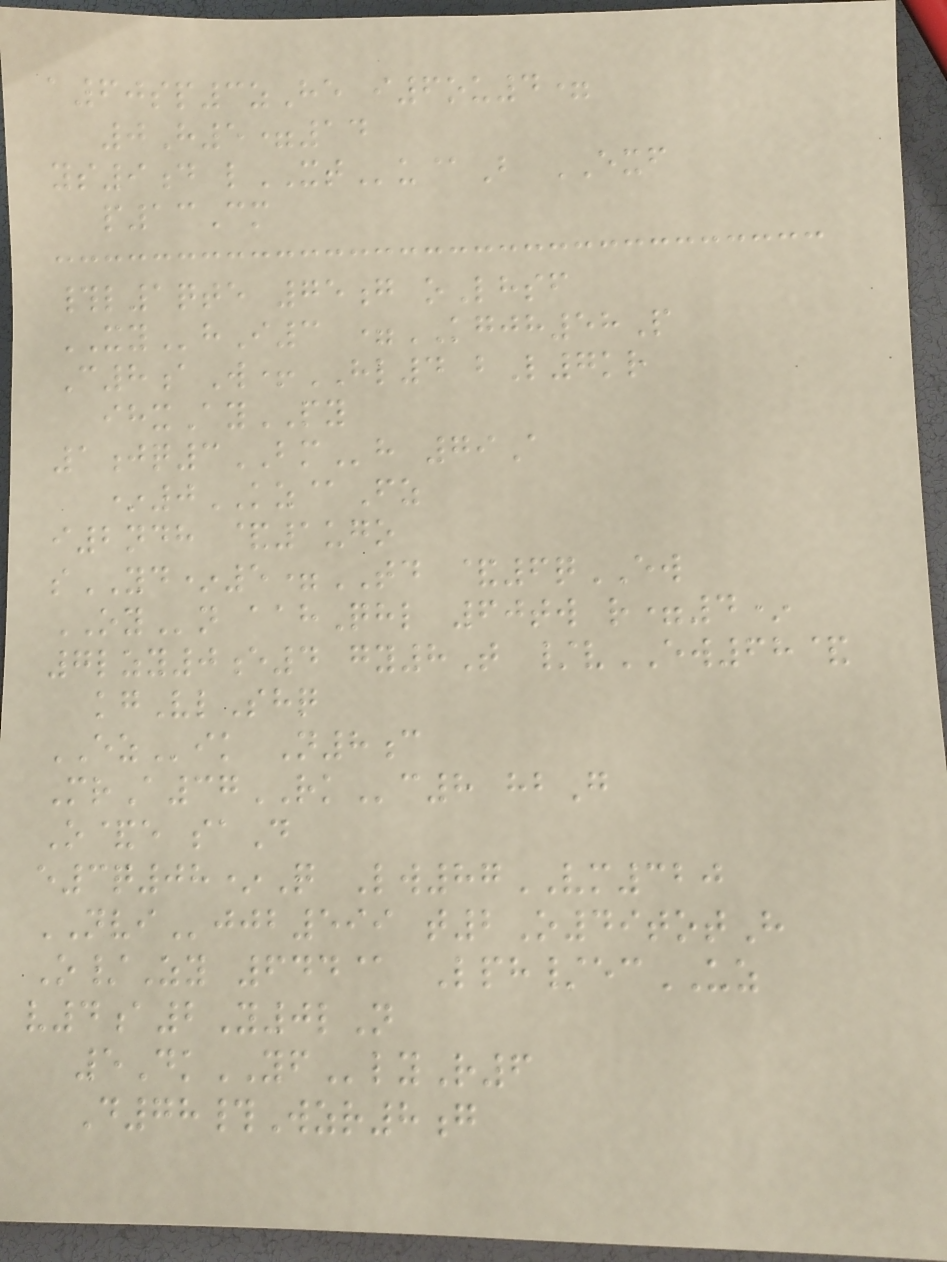a60sp3zHe i6ou4=
0H5=14
ys9d lXTu@B EXF
p13Cm
#l1qte 75g oLhsf
XYhI3 =KGJH58P
C8aW+HL4 bL7kr
ihxAyPY
1jq3BMh 79A
*0KZ@Fz
i2ndh &1ugo
sYD*5=TD &6qEW
OYn aahQhl 60tw r=4*
7lzy0e4 gy8T /vEW68&
kgVlShq
EZik N8c
MrA37RKc8 hbG
O&e saD
e3q08*Q Lw87VM320
NVIjjb599 t2O49totH
O/Zy 644@ Lph/ecUZ
v4a2Y0lN
5DkYFlyR6
D78#Wzr8g
